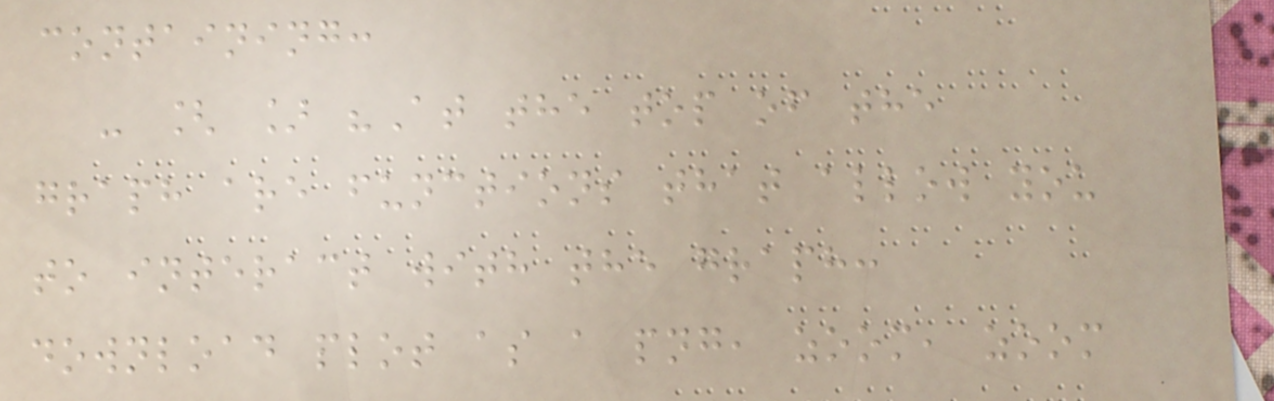containing:
- [ ] "At the top of the
graph are functions that allow you
to interact with the graph:
download plot as a png, zoom, zoom
